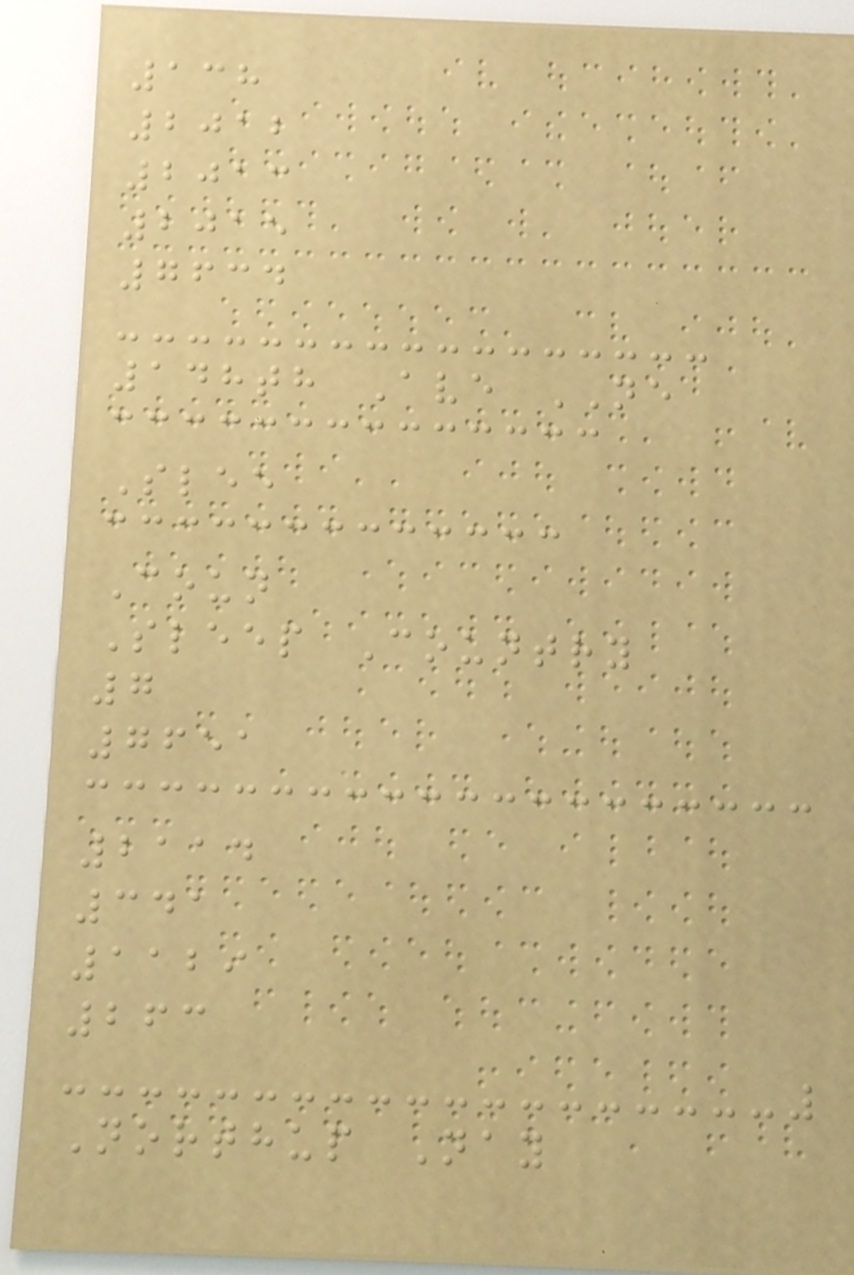138
2012
2013
2015
7634
148th Ave NE
Slee
Coun
Sleep Country
7
7651
2114
341
1129
263
Northup Nay
